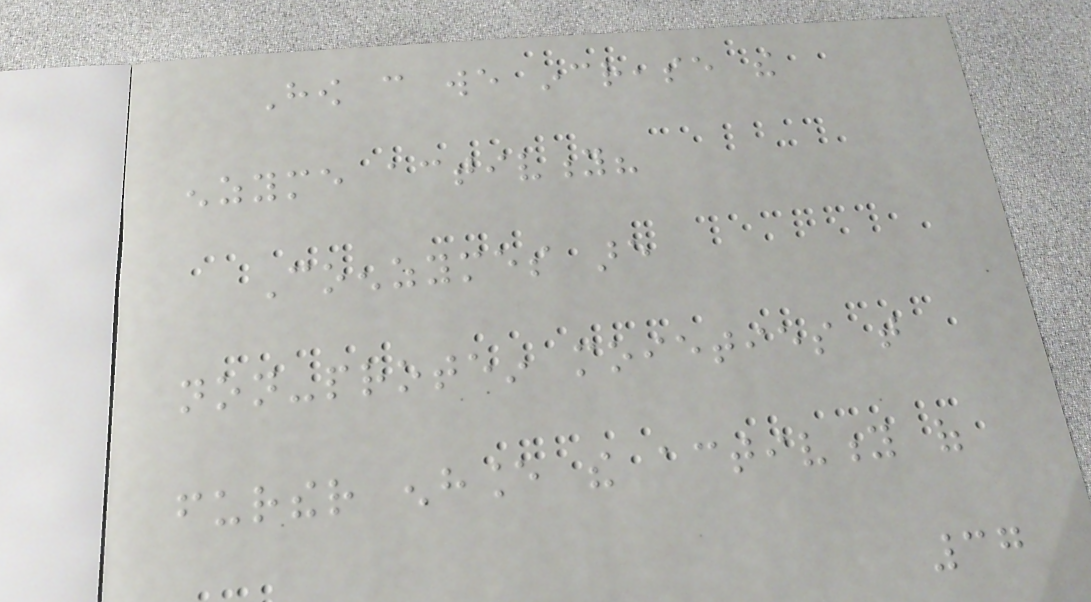How can we increase the
enzyme activity?
Coenzymes are
non-protein moieties that
further enhance the activity of
37
